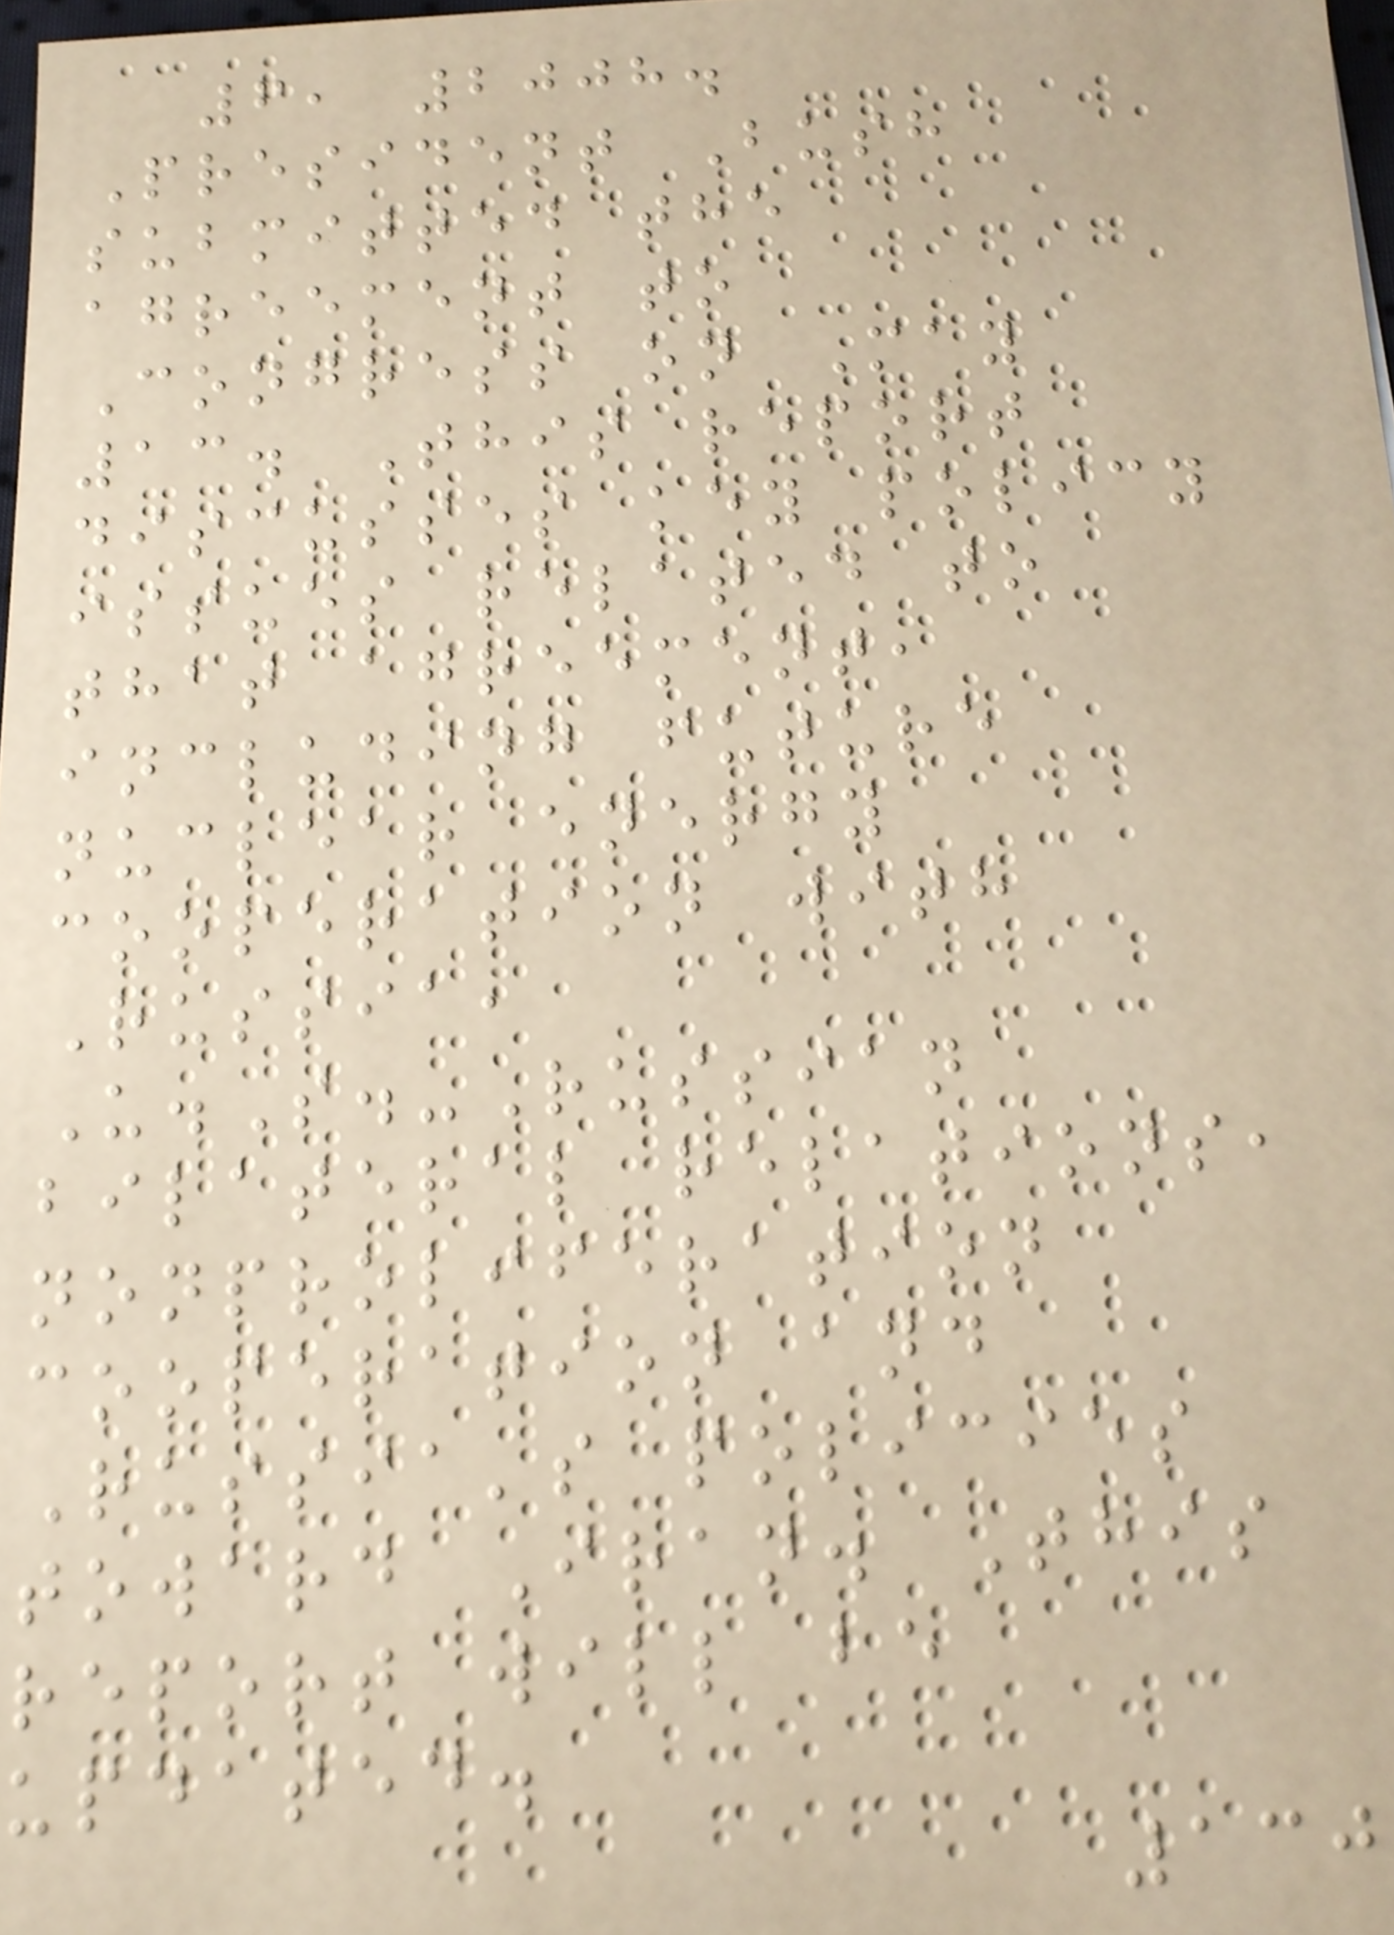6, 2008.
President Bush
submitted the
agreement to
Congress on May
13. This report
discusses key policy
issues related to
that agreement,
including future
nuclear energy
cooperation with
Russia,
U.S.-Russian
bilateral relations,
nonproliferation
cooperation and
Russia's policies
toward Iran. This
report will be
updated.
130
